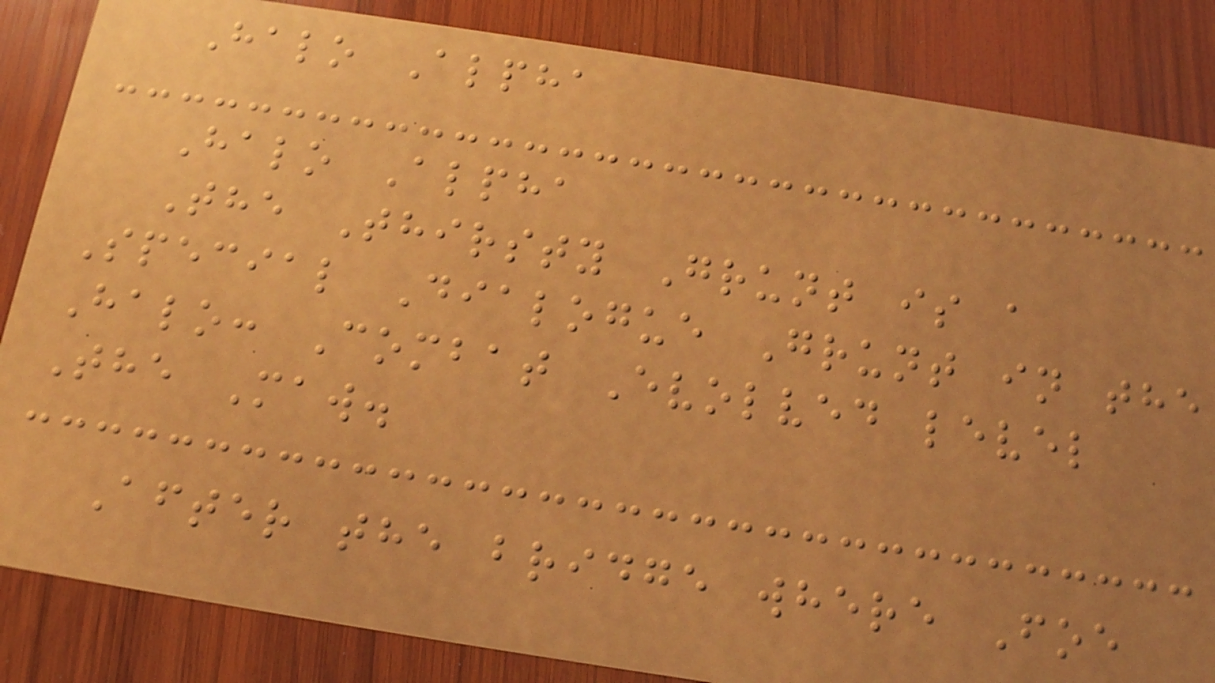Halo Alpha
Halo Alpha
The Thirsty Grunt is a
Special Dialogue Grunt in the
Halo: Combat Evolved level
The Maw.
After the bridge where Foe
